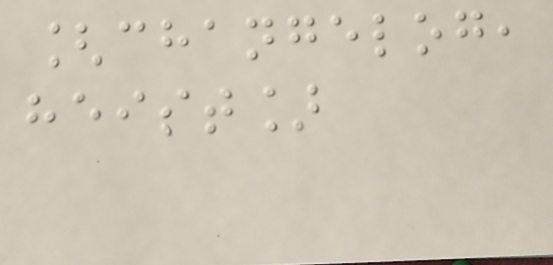[changelog,
heist]
